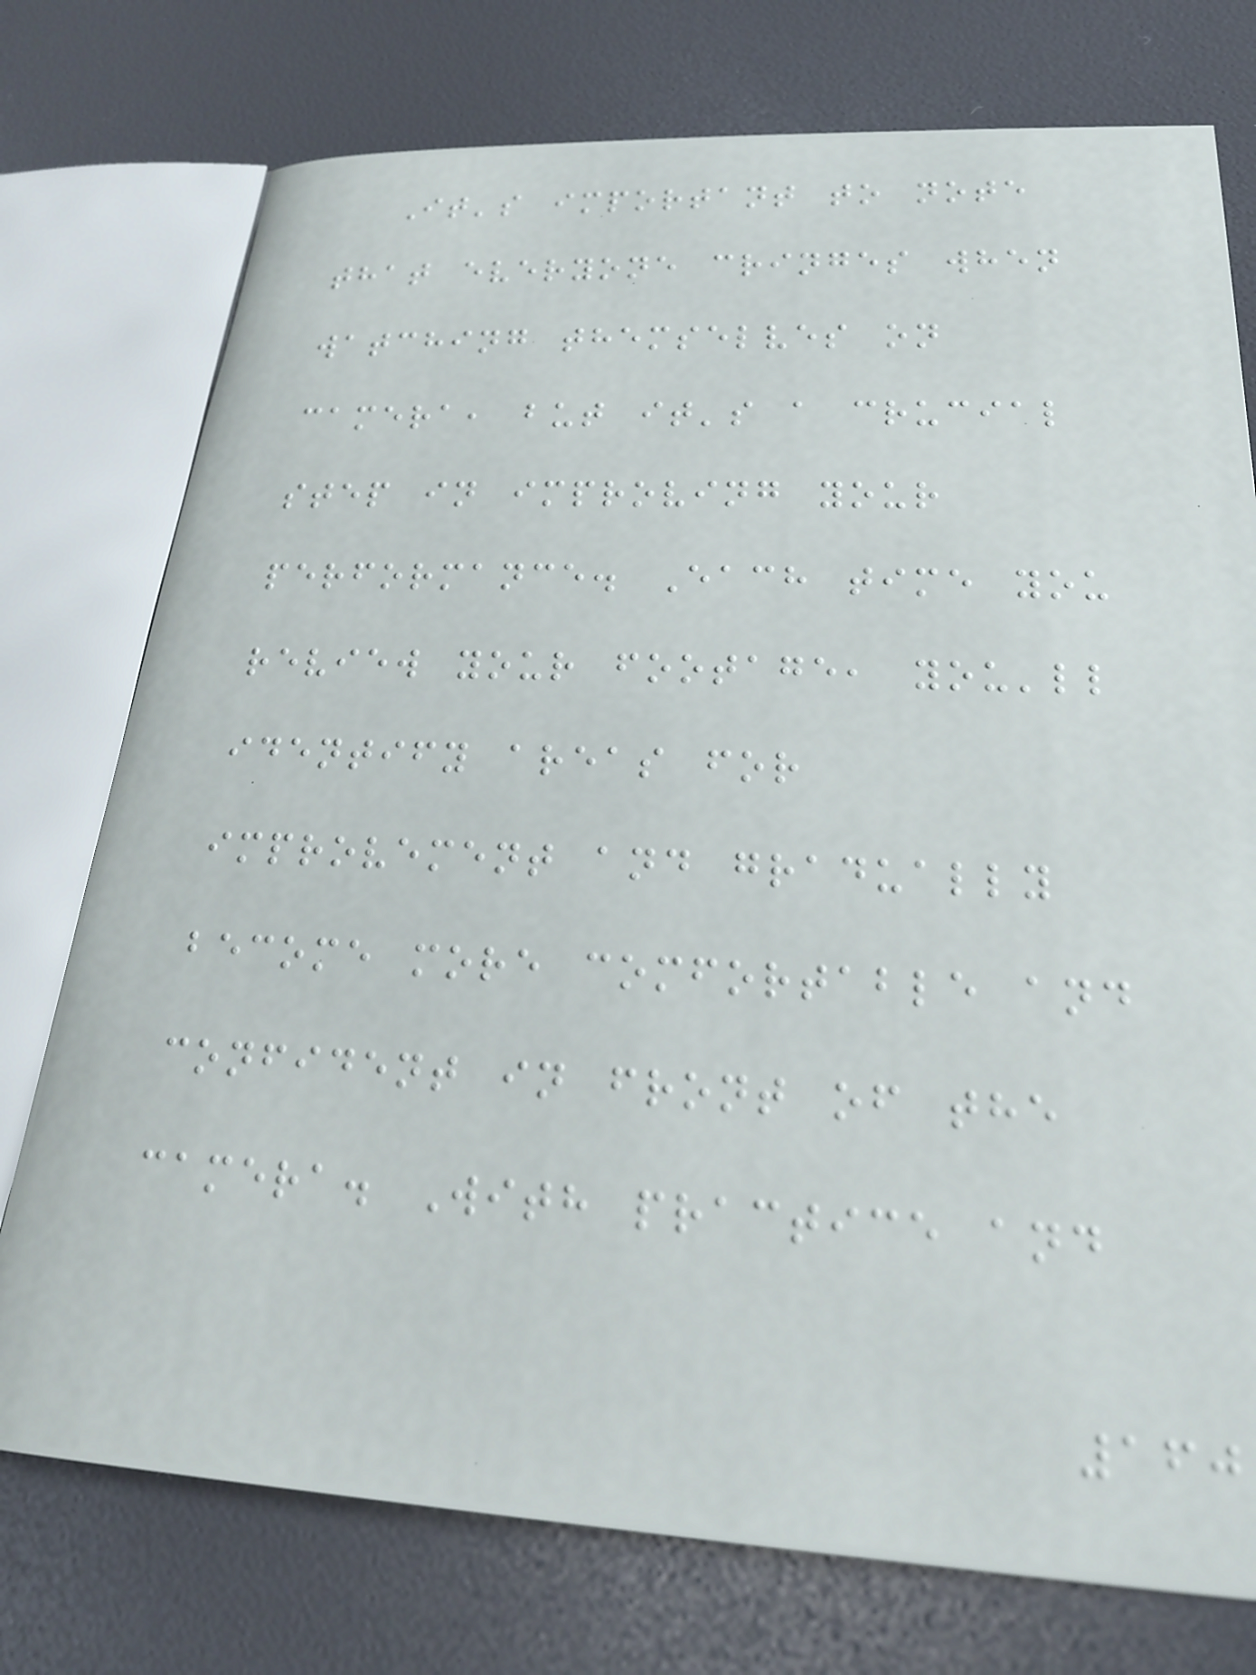It's important to note
that everyone cringes when
watching themselves on
camera, but it's a crucial
step in improving your
performance. Each time you
review your footage, you'll
identify areas for
improvement and gradually
become more comfortable and
confident in front of the
camera. With practice and
160
